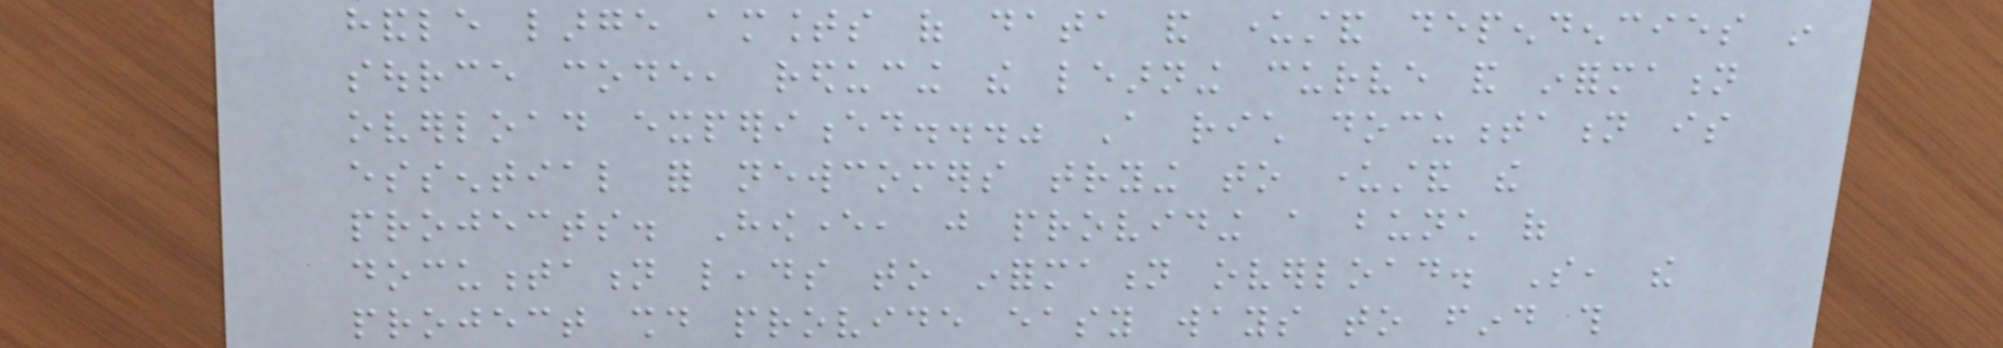handle large amounts of data and understand dependencies in
source code, reducing the learning curve and information
overload experienced..." A rich documentation is
essential for newcomers trying to understand the
projects. However, just providing a bunch of
documentation leads to information overload. So, the
project should provide easy ways to find this
